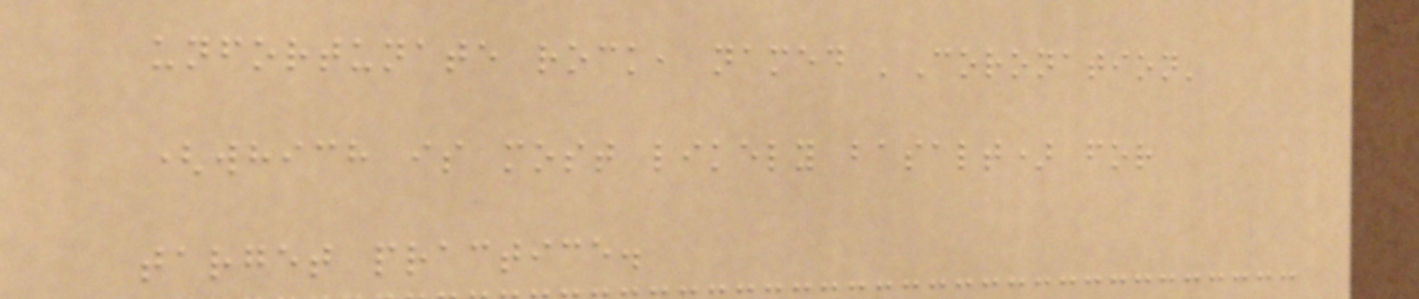unfortunate rock, named 'Coronation'
(which is most likely basalt) for
target practice.
